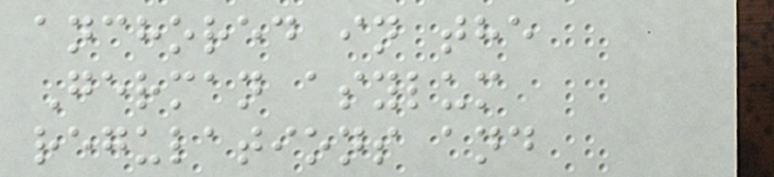anchored in the
German asylum
regulations and
